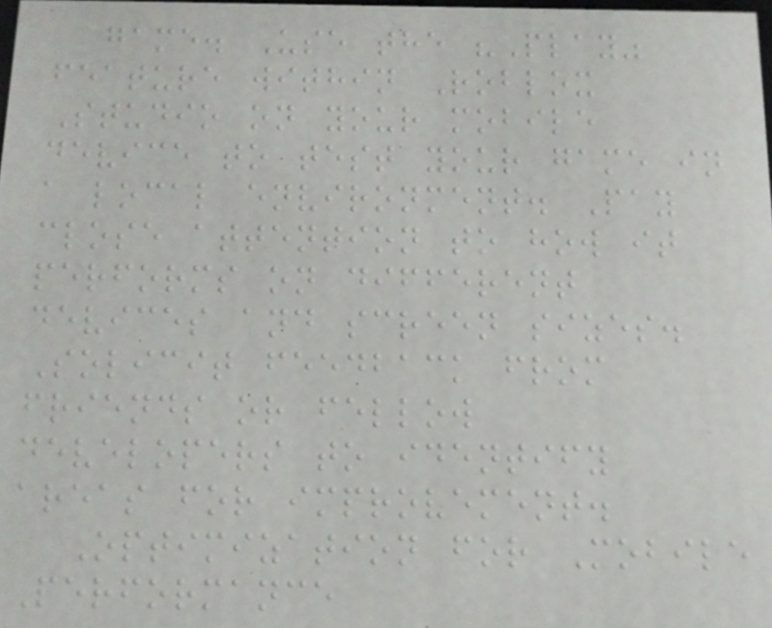game. Use the "Play"
feature within Roblox
Studio on your mobile
device to test your game in
a local environment. Pay
close attention to how it
performs on different
devices and screen sizes.
Solicit feedback from
friends or fellow
developers to identify
areas for improvement.
Optimization for Mobile
Performance
